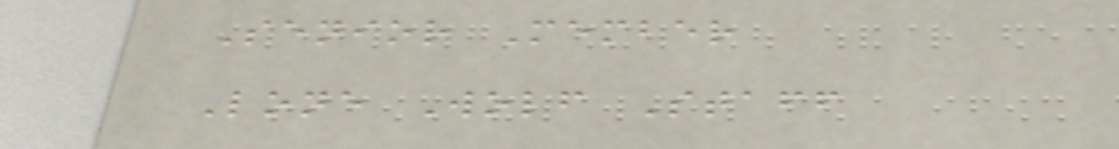Senior Member
Lone Wolf Staff
